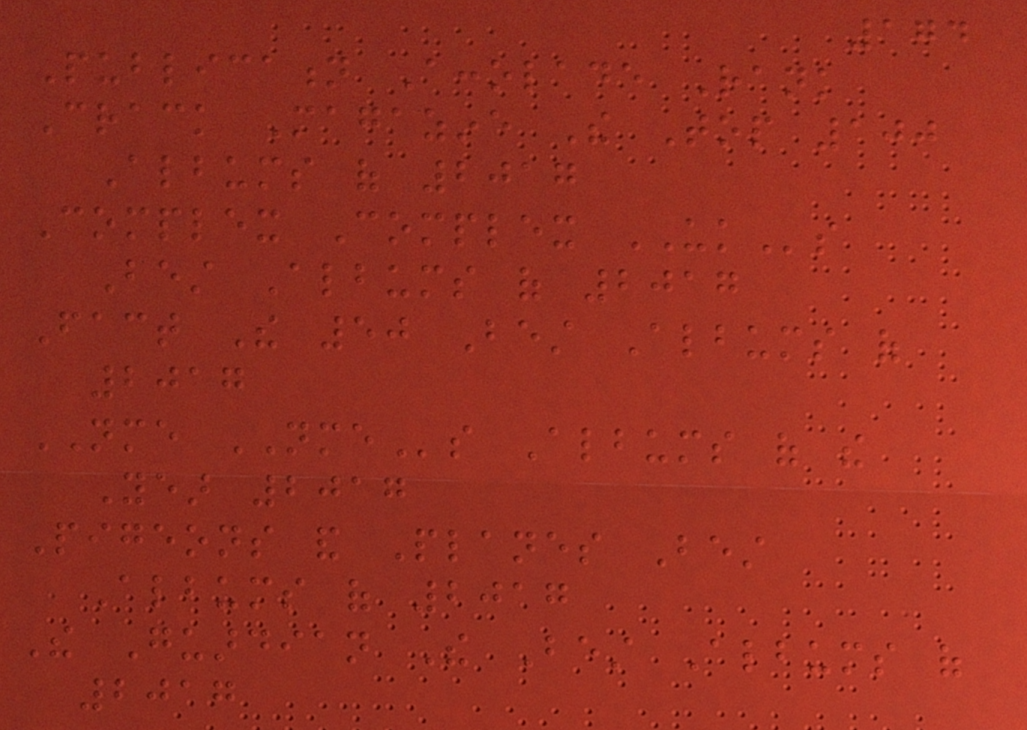174
Publication Accolade Rank
Crack Magazine The Top 100
Albums of 2017
Complex Complex UKs
Best Albums of 2017
Fact The 50 Best Albums of
2017
NME NMEs Albums of the
Year 2017
Pigeons and Planes Best
Albums of 2017
The Guardian The Best Albums of
2017
